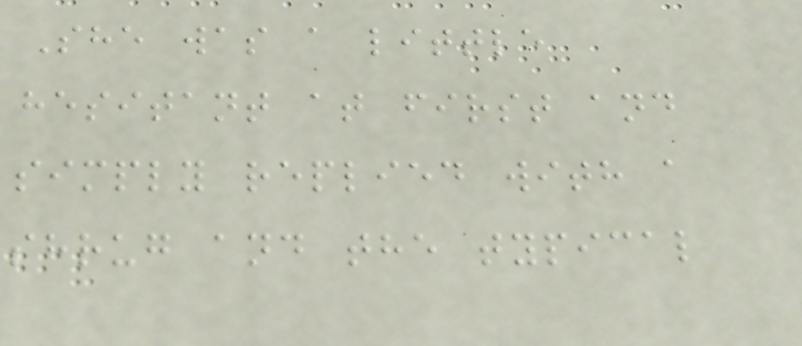She was a little
hesitant at first and
simply replied with a
shrug and the typical
